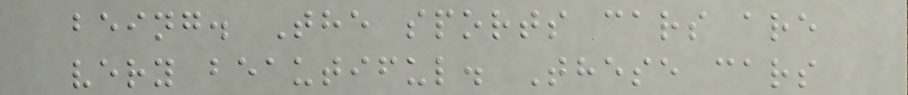being. The sports cars are
very beautiful. These cars
